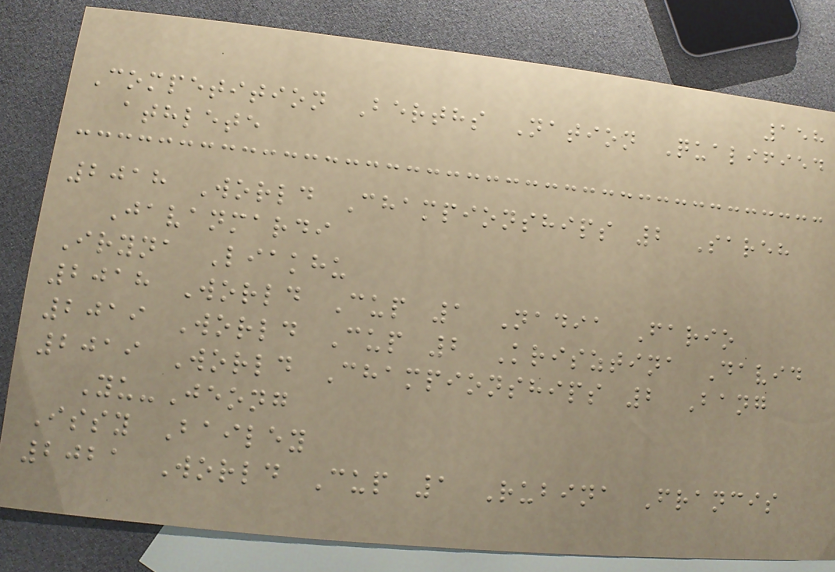158
Competition Berths Nation Qualified
athlete
2018 World Championships 2 Sareh
Javanmardi
Iryna Liakhu
2018 World Cup 1 Nadia Fario
2019 World Cup 2 Krisztina David
2019 World Championships 2 Bang
Yu-Jeong
Issy Bailey
2021 World Cup 1 Rubina Francis
